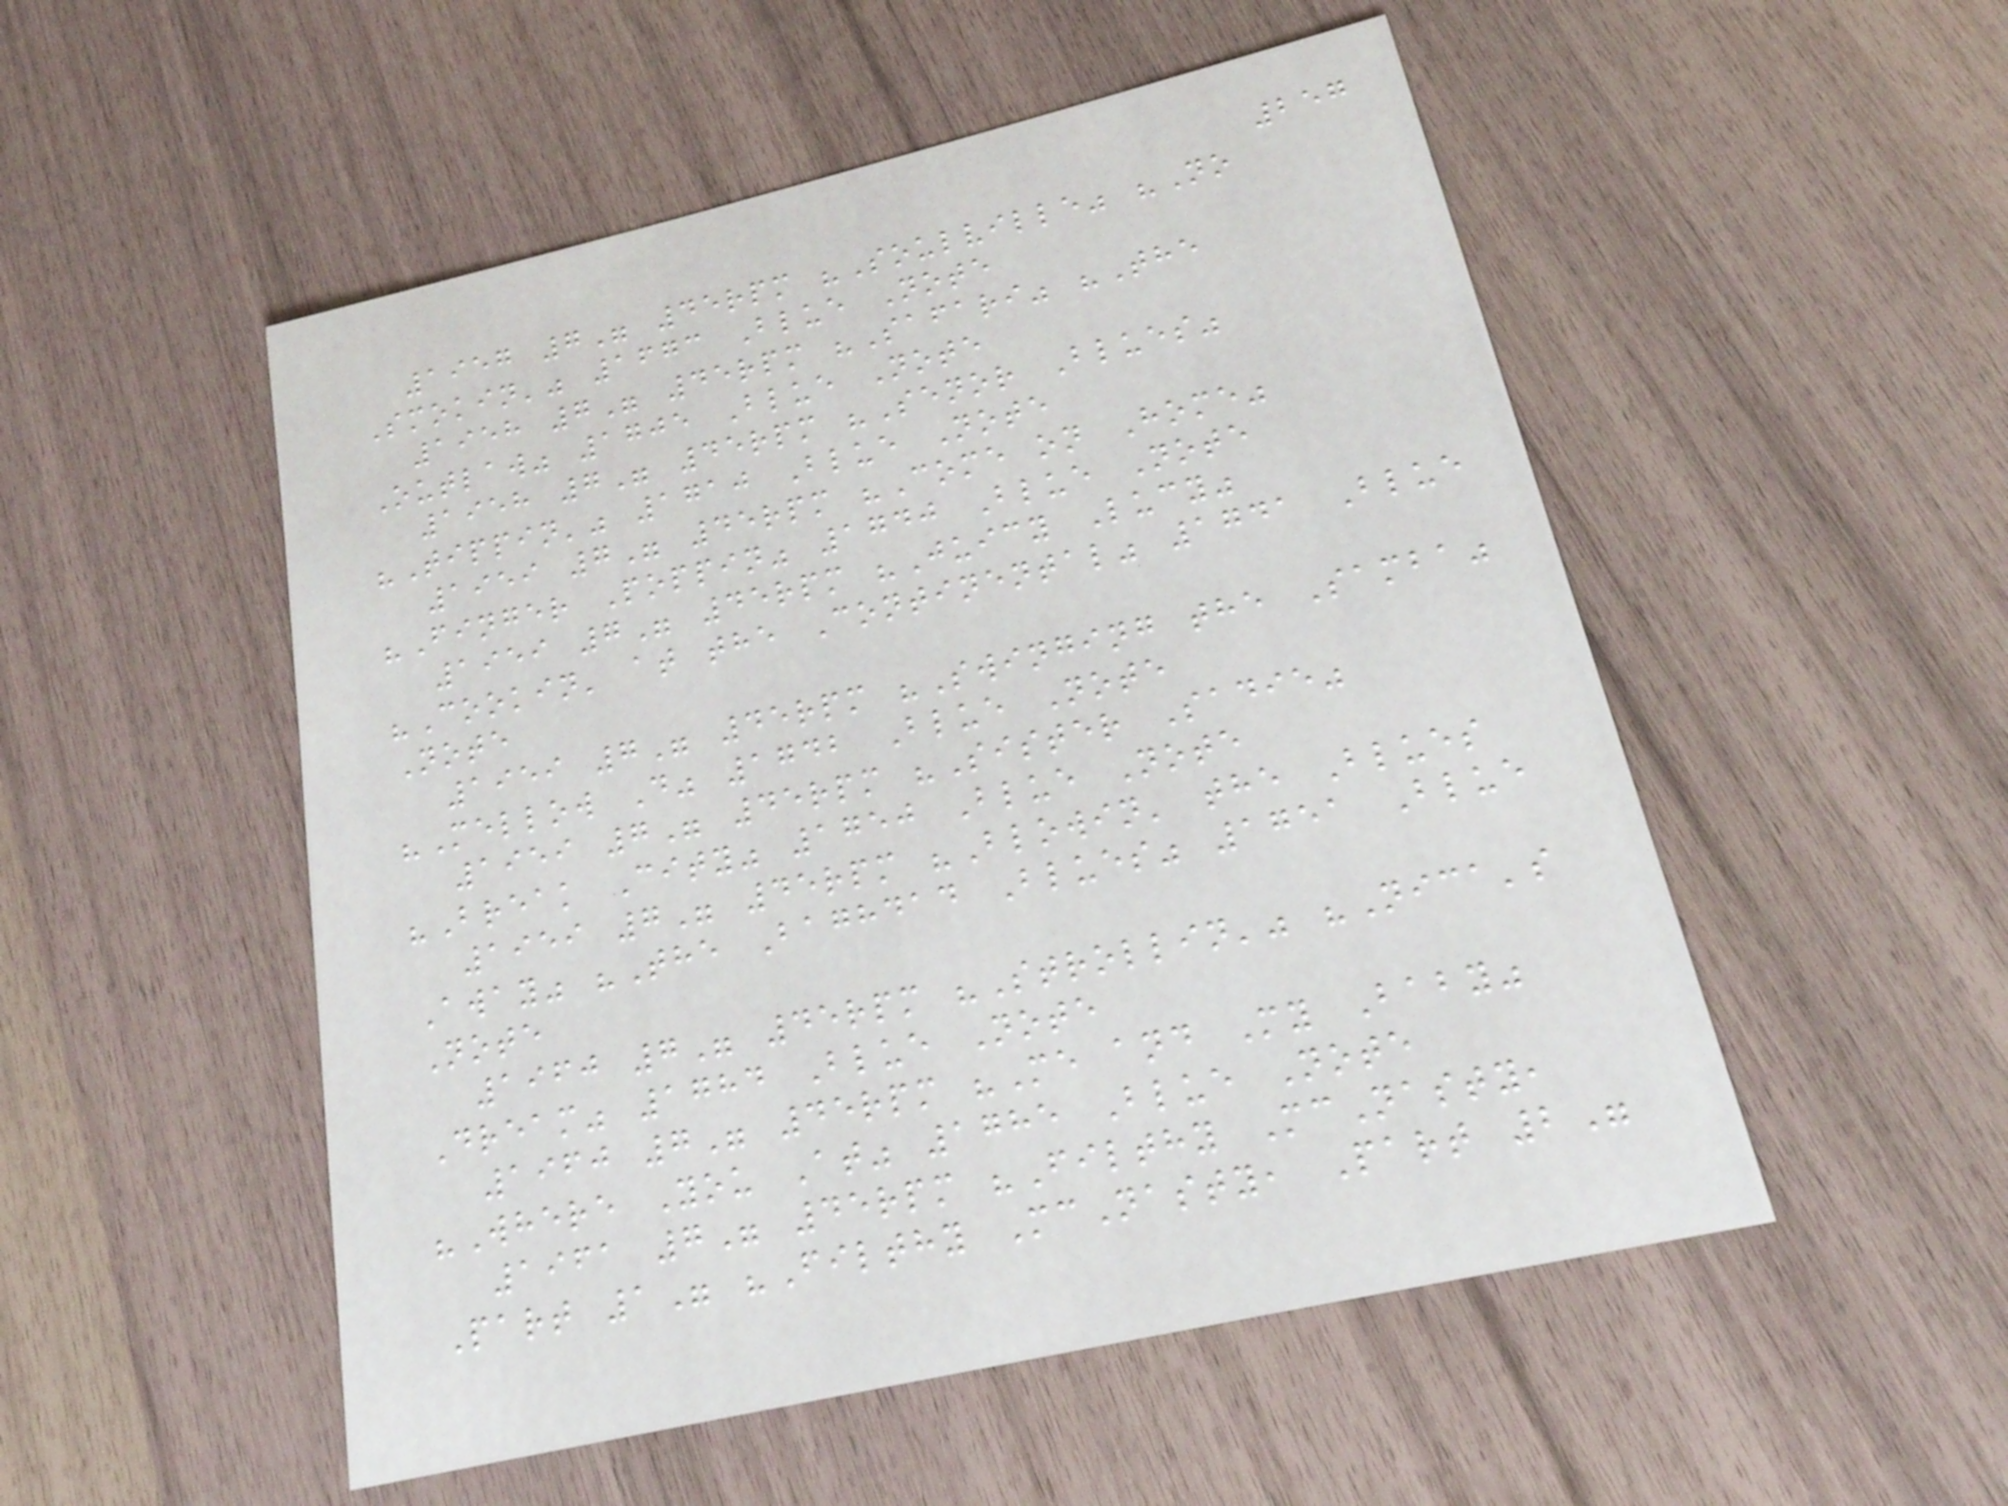257
1957 7" 45rpm "Soulville" "No
Smokin'" 1673 Blue Note
1958 7" 45rpm "Safari" "The
Outlaw" 1705 Blue Note
1958 7" 45rpm "Senor Blues"
"Tippin'" 1710 Blue Note
1959 7" 45rpm "Come on Home"
"Finger Poppin" 1740 Blue Note
1959 7" 45rpm "Juicy Lucy"
"Cookin' at the Continental" 1741 Blue
Note
1959 7" 45rpm "Swinging the Samba"
"Mellow D" 1742 Blue Note
1959 7" 45rpm "Sister Sadie"
"Break City" 1750 Blue Note
1959 7" 45rpm "Blowin' the Blues
Away" "The Baghdad Blues" 1751 Blue
Note
1960 7" 45rpm "Strollin'" "Nica's
Dream" 1784 Blue Note
1960 7" 45rpm "Me and My Baby"
"Where You At" 1785 Blue Note
1961 7" 45rpm "Filthy McNasty,
Part 1" "Filthy McNasty, Part 2"
